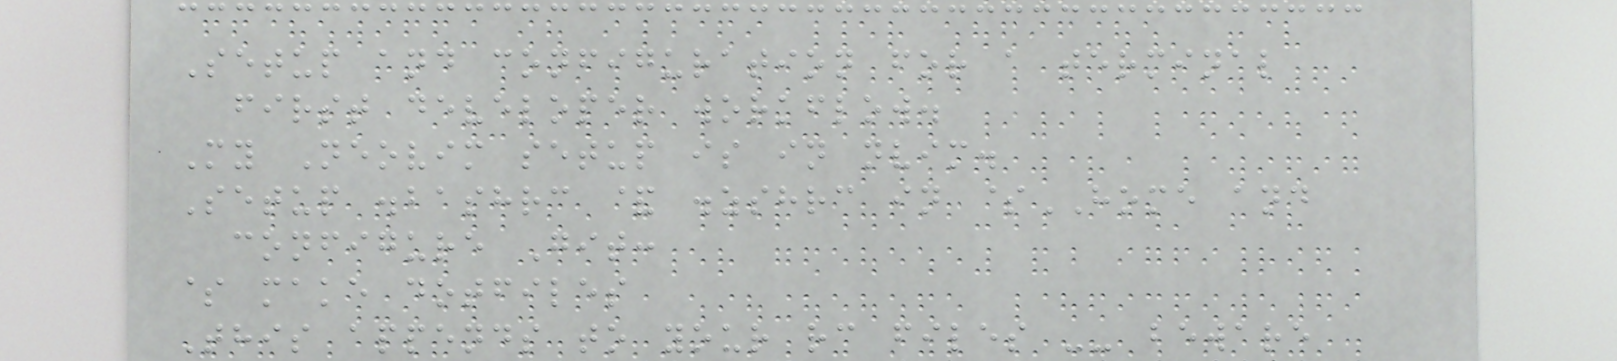Setup and configuration for a terminal
first developer workflow.
My Neovim setup is in nvim.
Setup .bashrc & .zshrc in $HOME and
configure Git:
$ make dotfiles
This appends to your rc files -- beware
